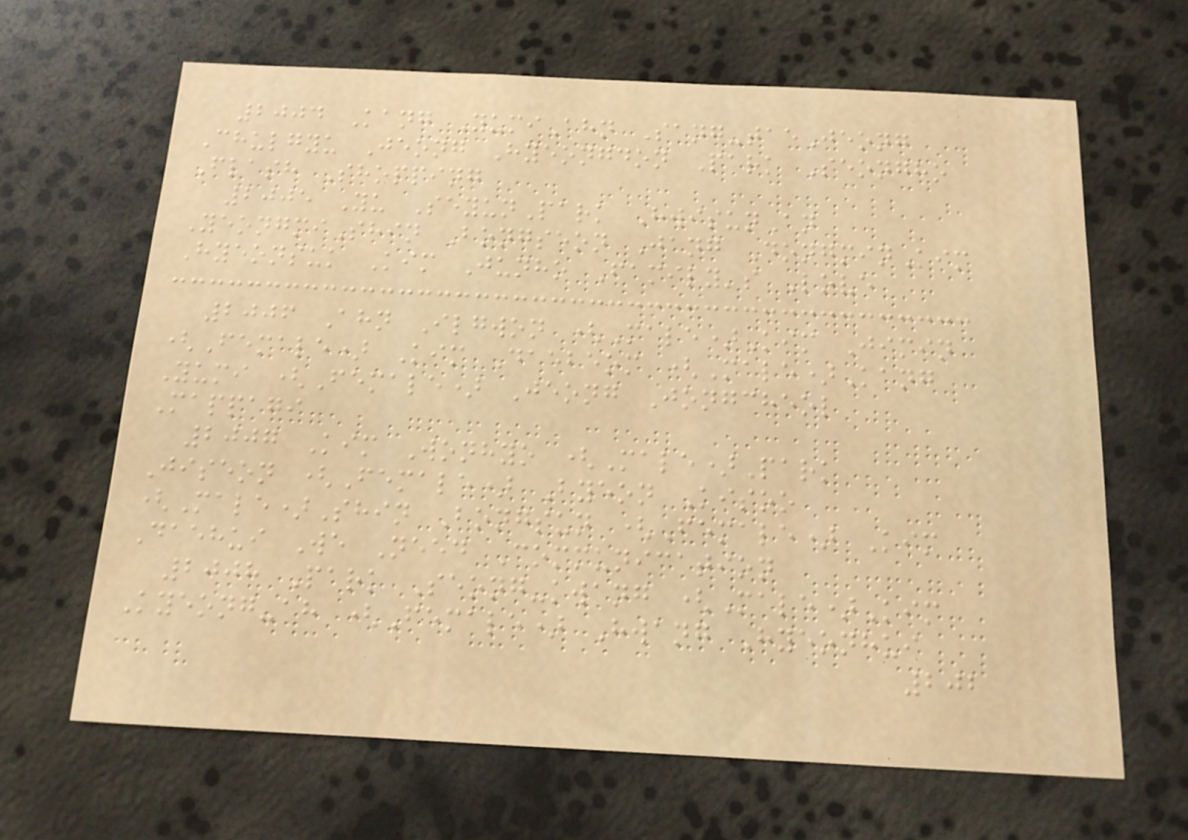2004 Kang YumiAhn Sang-taeJeong
Chulgyu Jeong Hyeongdon Park Seongho
Flash Shopping
2005 Yu SeyunPark HwisunAn
YeongmiShin Bongseon Jang DongminKim
Hyeonsuk Kim Junho Family's Love
2006 Ahn Ilgwon (Male)Kim Jimin
(Female) Kim Daebeom (Male)Kang
Yumi (Female) Jeong Jongcheol
Mappagi
2007 Kim Wonhyo (Male)Park
Jiseon (Female) Byeon Kisoo
(Male)Shin Bongsun (Female) Kim
Daehui We Need Communication
2008 Park Seong-kwang (Male)Kim
Kyeong-ah (Female) Hwang Hyeonhui
202
